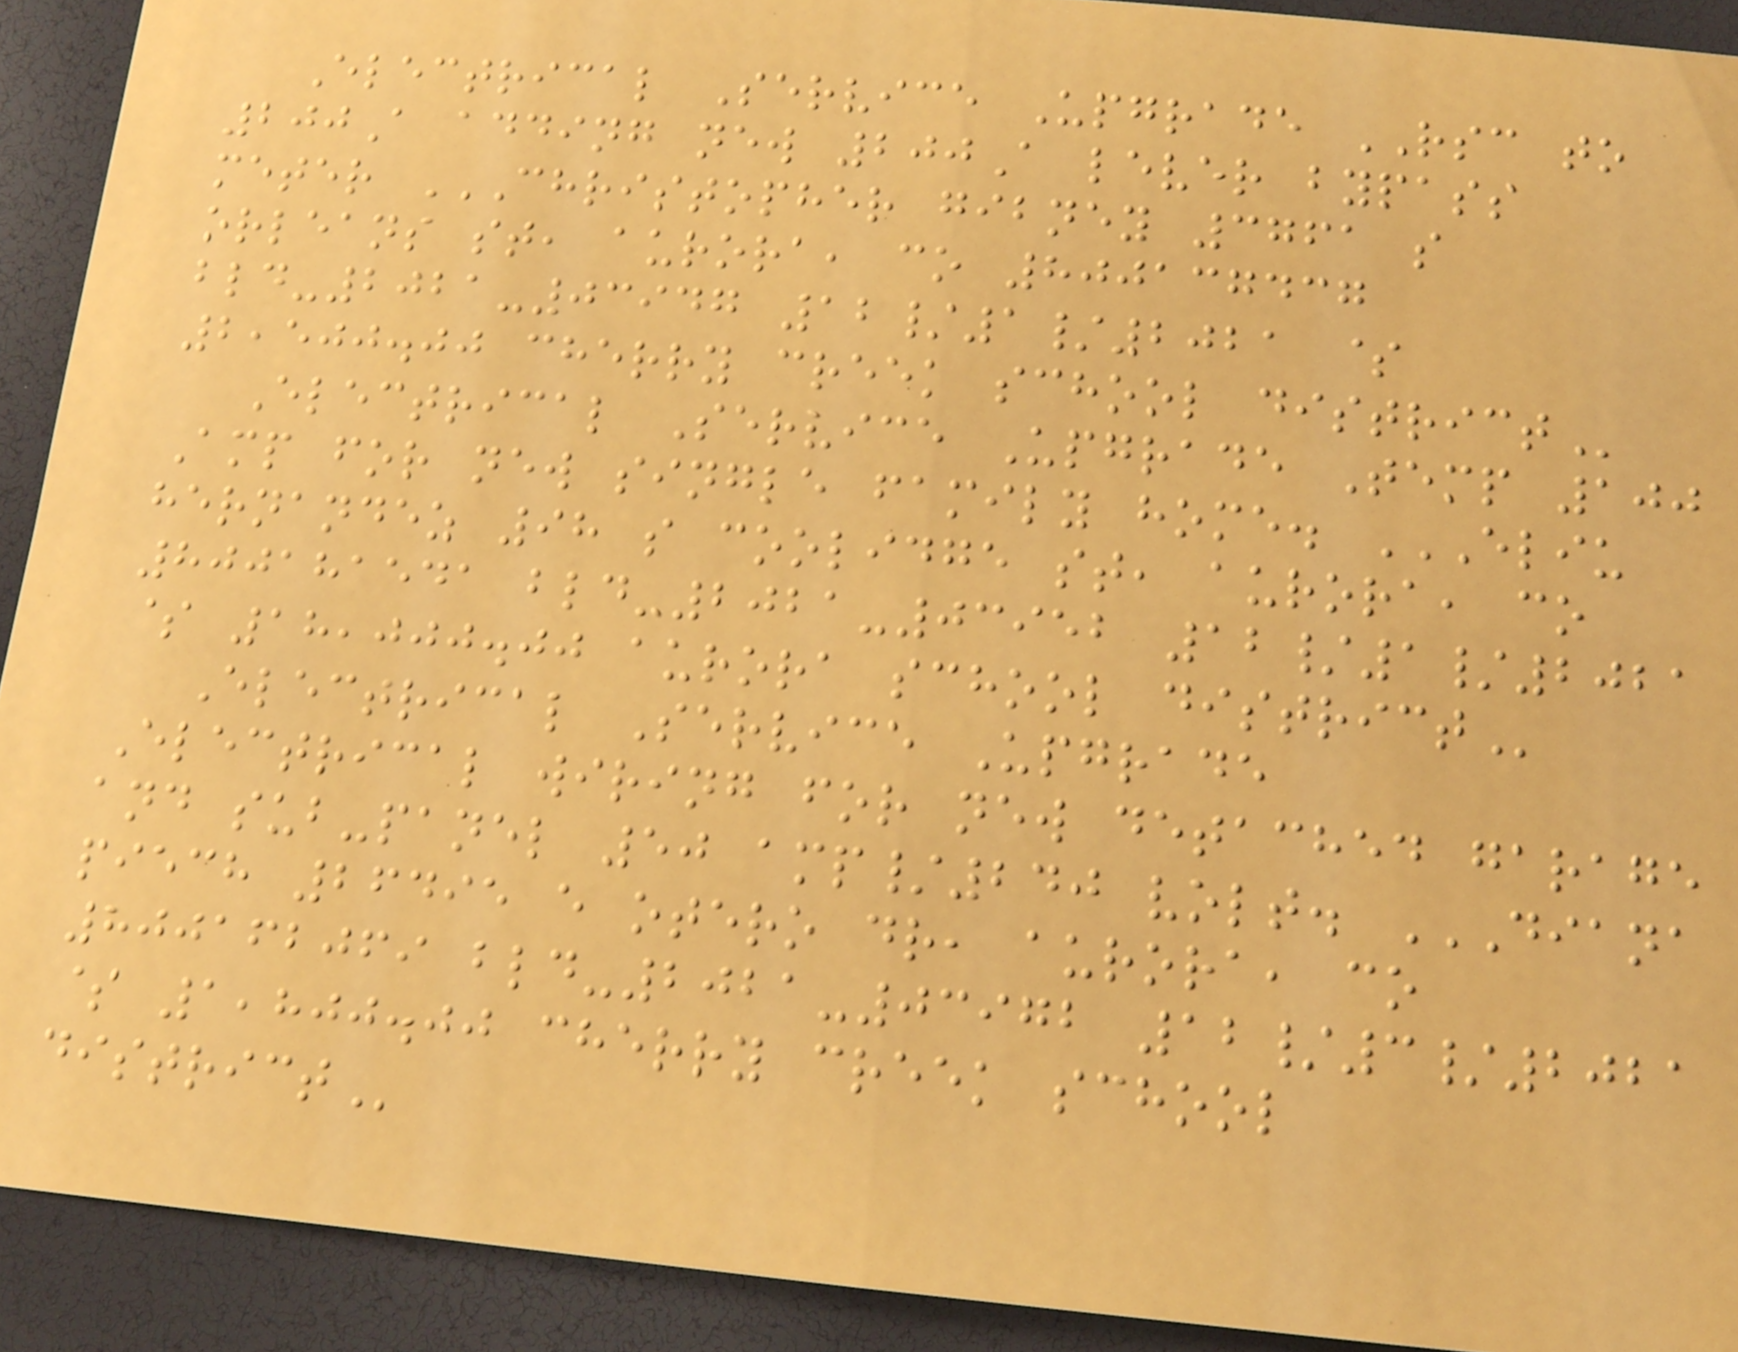Electrical Service Upgrade RSC to
200A adding new 200A lever bypass
meter CHRISTOPHER GIBNEY 3761 S
ORLEANS ST, AURORA, CO 800137437
BLD-2021-03947 12/1/2021 $
2,500.00 CHERRY CREEK SCHOOL DISTRICT
Electrical Service Upgrade Temp 100
Amp for new single family home. ELIU
HERNANDEZ 98 S COOLIDGE ST, AURORA, CO
800181541 BLD-2021-03952 12/1/2021
$ 18,000.00 AURORA SCHOOL DISTRICT
Electrical Service Upgrade
Electrical wiring for new detached garage
and sub-panel 50 amp/240 volt. DIANA
PIECH 26495 E OTERO DR, AURORA, CO
800162069 BLD-2021-03972 12/3/2021
$ 1,800.00 CHERRY CREEK SCHOOL
DISTRICT
